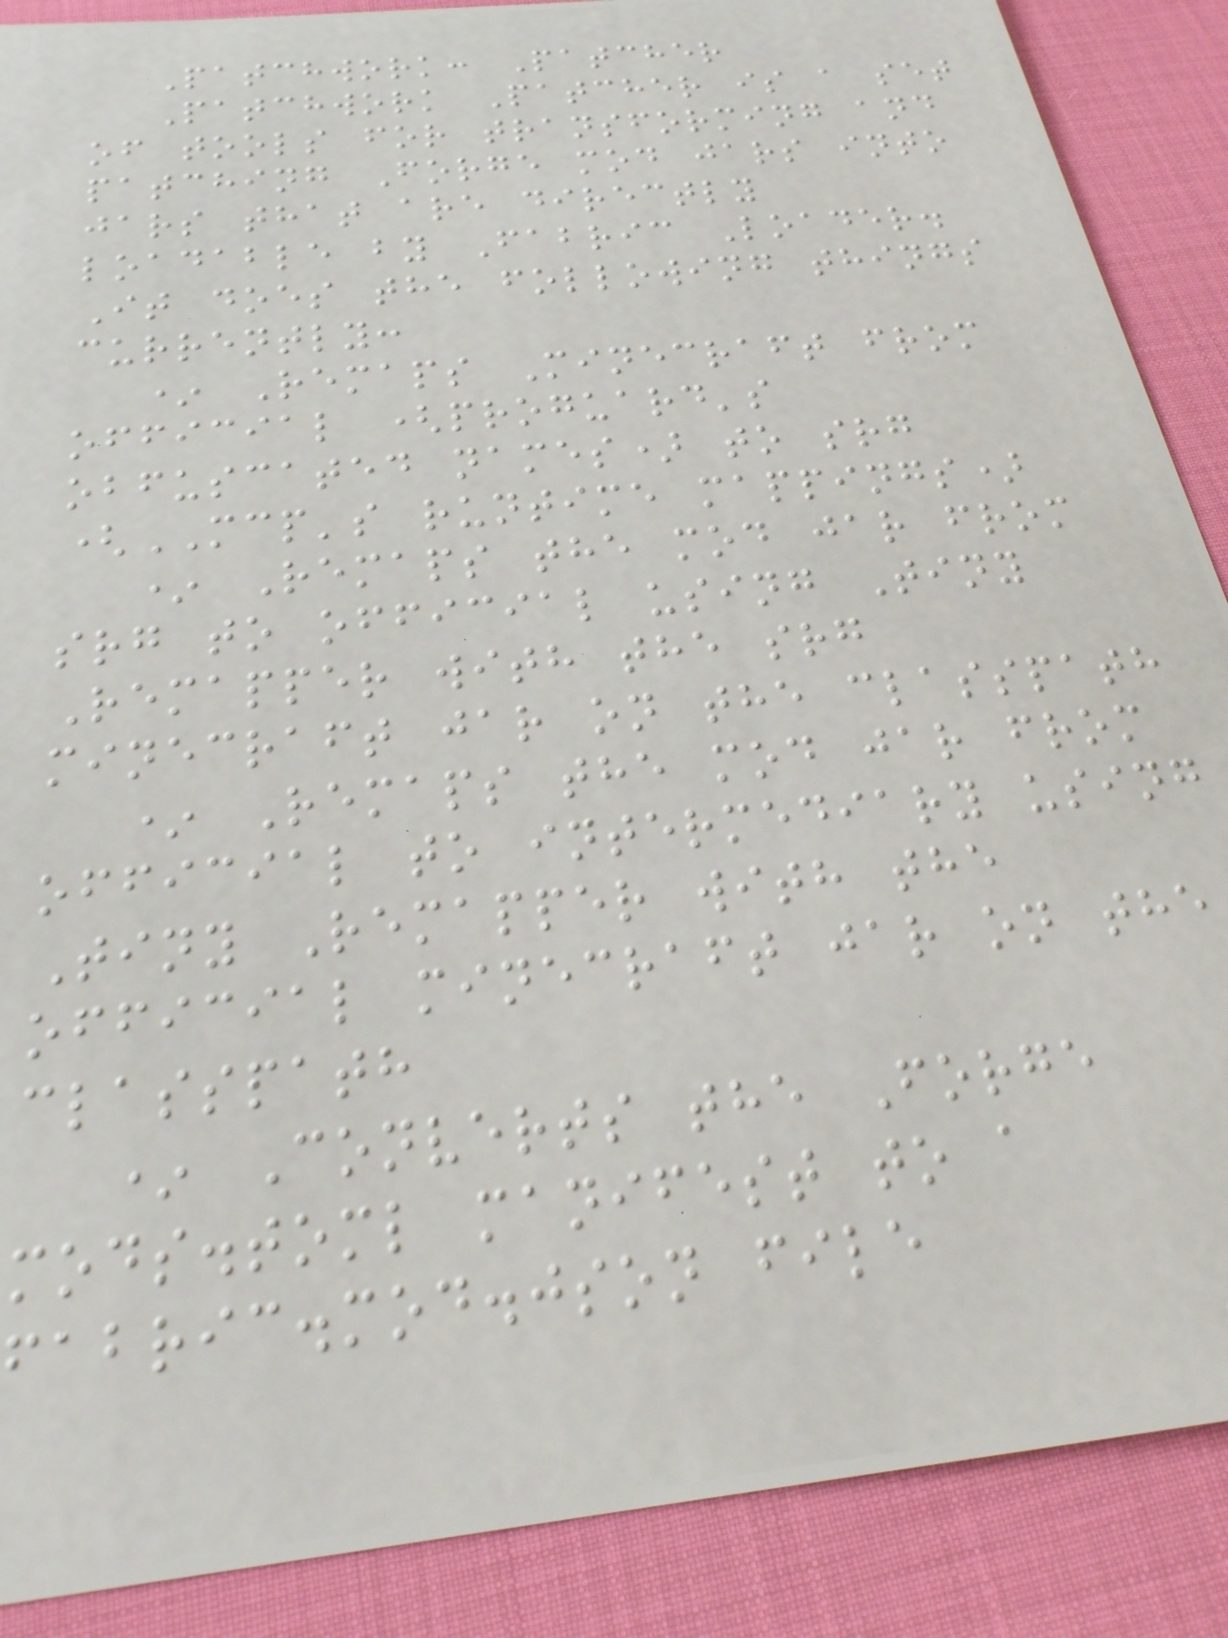Patchwork: Patcher
Patchwork Patcher is a set
of tools for transforming and
patching Forge mod jars into
jars that are directly
loadable by Fabric Loader.
It does the following things
currently:
* Remaps Minecraft from
official (proguard's
obfuscated names) to srg
(MCP's runtime mappings)
* Remaps the mod jar from
srg to official using Tiny
Remapper with the srg
minecraft jar on the classpath
* Remaps the mod jar from
official to intermediary using
Tiny Remapper with the
official minecraft jar on the
classpath
* Converts the Forge
mods.toml manifest to a
fabric.mod.json file
